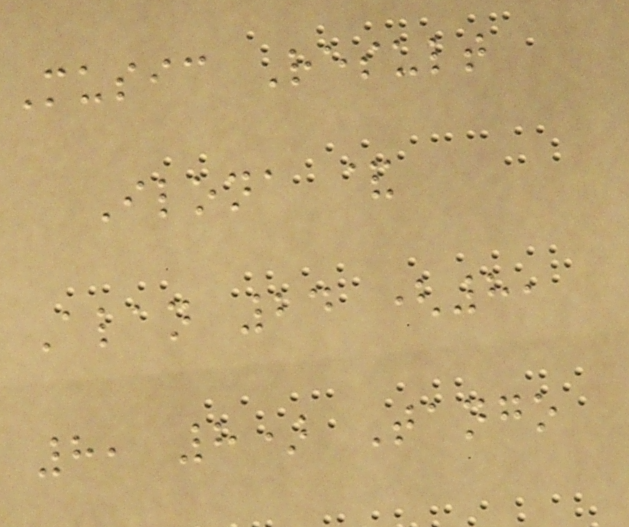Music Result
Ilona &
Alan 24 (8,
8, 8) Tango
